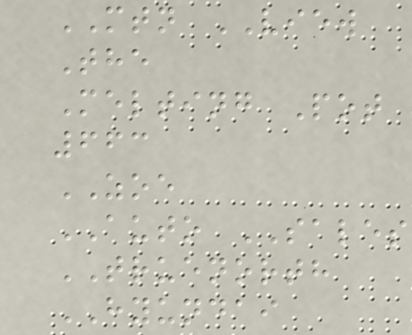MTN VIEW
The
Melting Pot
663
ZOE
AUTO SALES
TRUENORTH
HYUNDAI
